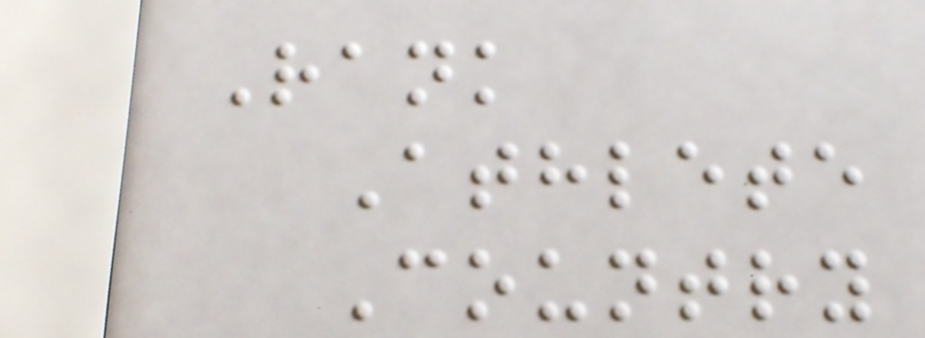Rank
Athlete
Country
